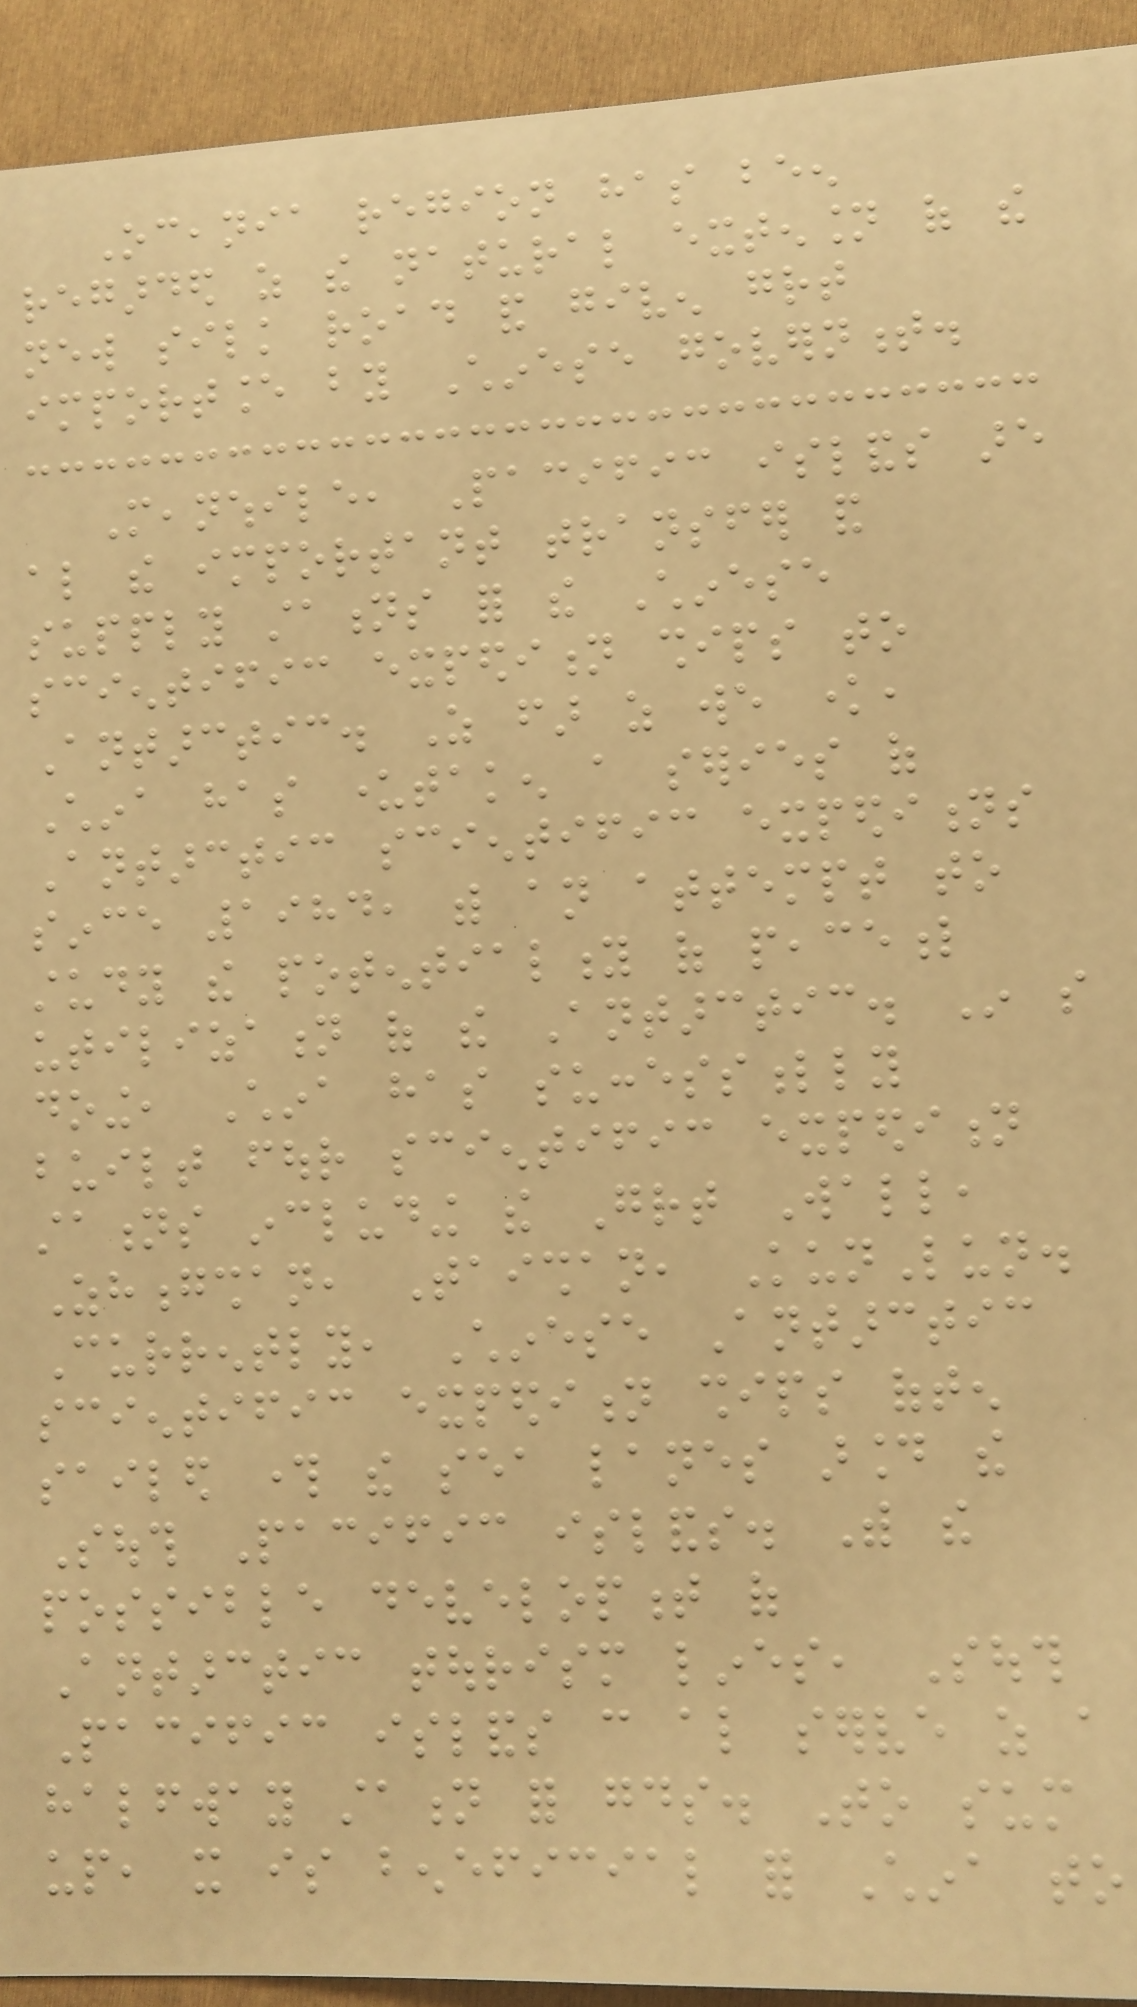Oceania region has been
regarded as the natural extension of the
new silk road and given great
importance by Chinese government.
Meanwhile, Pacific islands are
also the important transfer and
supply stations for the Chinese
scientific expedition ships to
Antarctic. As far as we know,
China has undertaken a series of
Antarctic scientific expeditions
since 1984, with an attempt to
study the potentiality of peaceful
utilization of the Antarctic. In so
doing, China has successfully
built four scientific expedition
stations including the Great Wall,
Zhongshan, Taishan, KunLun.
Currently, Chinese Antarctic
scientific expedition ships often
sailed through the sea lanes around the
South Pacific islands. With the
possible development of
Antarctic tourism lines, South
Pacific islands can also serve as a
halfway station for goods. To sum
up, it is beneficial for China to
